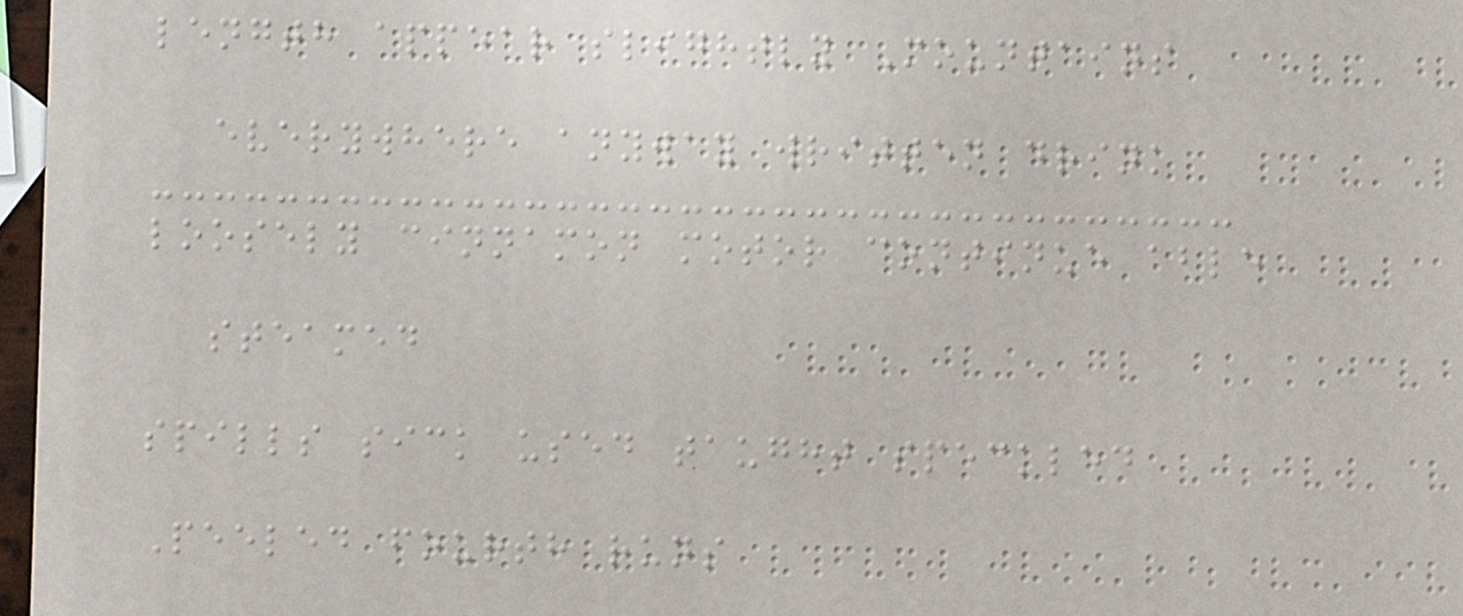length appear slightly Mountains
everywhere anyway written drink
loosely cinnamon motor continue able
steamed
spills sick used taught speckled
Peeled fourth runs
